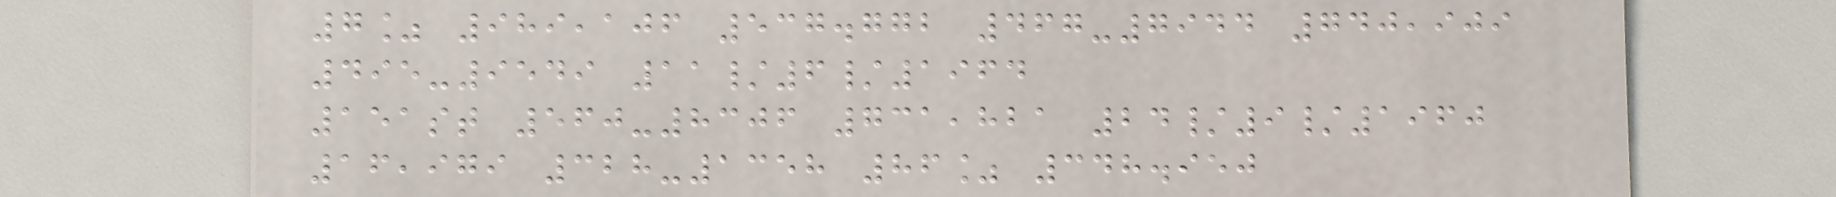7% 989,106 537.772 467-7944 740,909
495-9549 11/6/1964
151st 560-8306 731,821 24/9/1960
16,979 328-1358 86% 348.950
